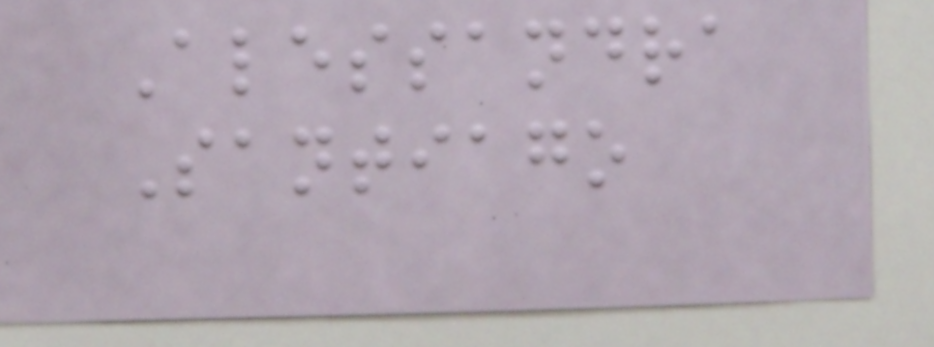Alessandra
Santiago
